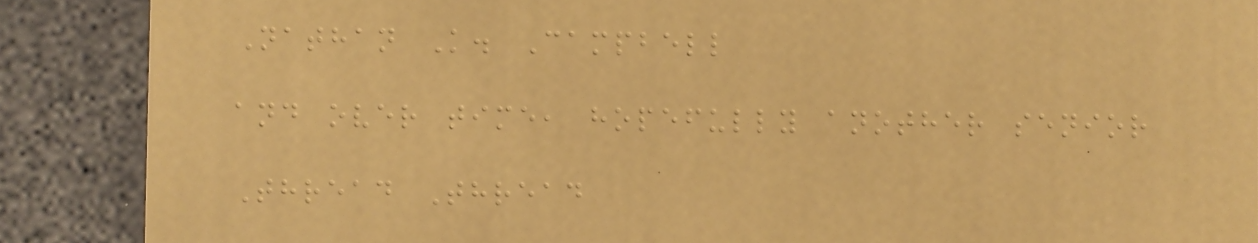Nathan K. Campbell
and over time, hopefully another senior
Thread Thread
